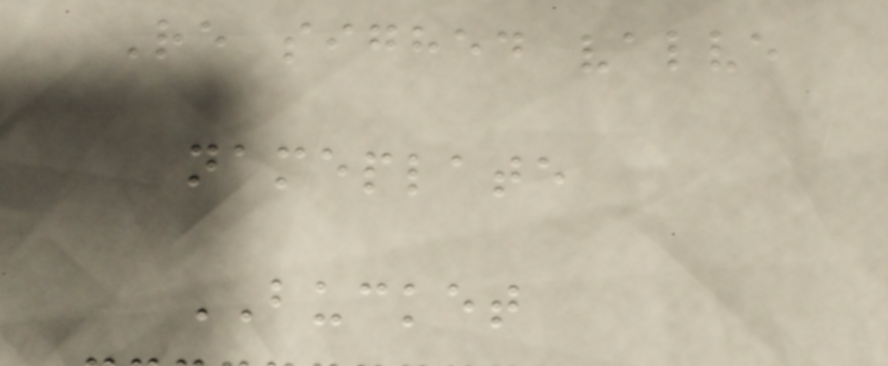Re sighed valve
nameplate
BUCKET
